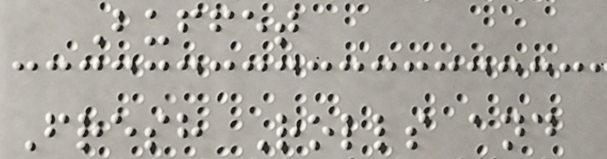Buffet
Fresh Rolls and
